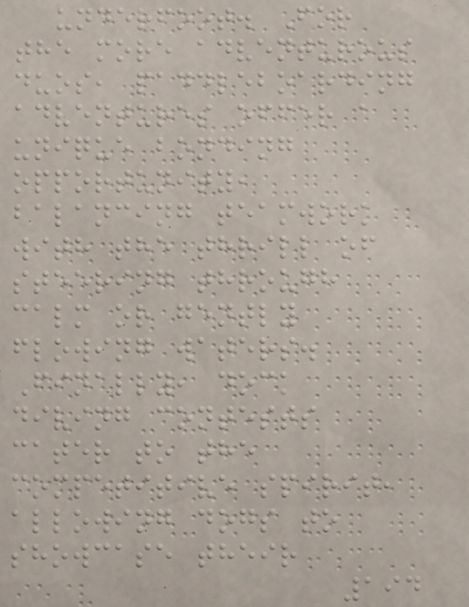underfoot. For
the more adventurous
duos, paddleboarding
adventures offer a
unique bonding
opportunity,
balancing teamwork
with the thrill of
steering through
calm or gently
flowing waters.
Finally, dock
diving contests
cater to the
competitive spirit,
allowing dogs to
showcase their
194
